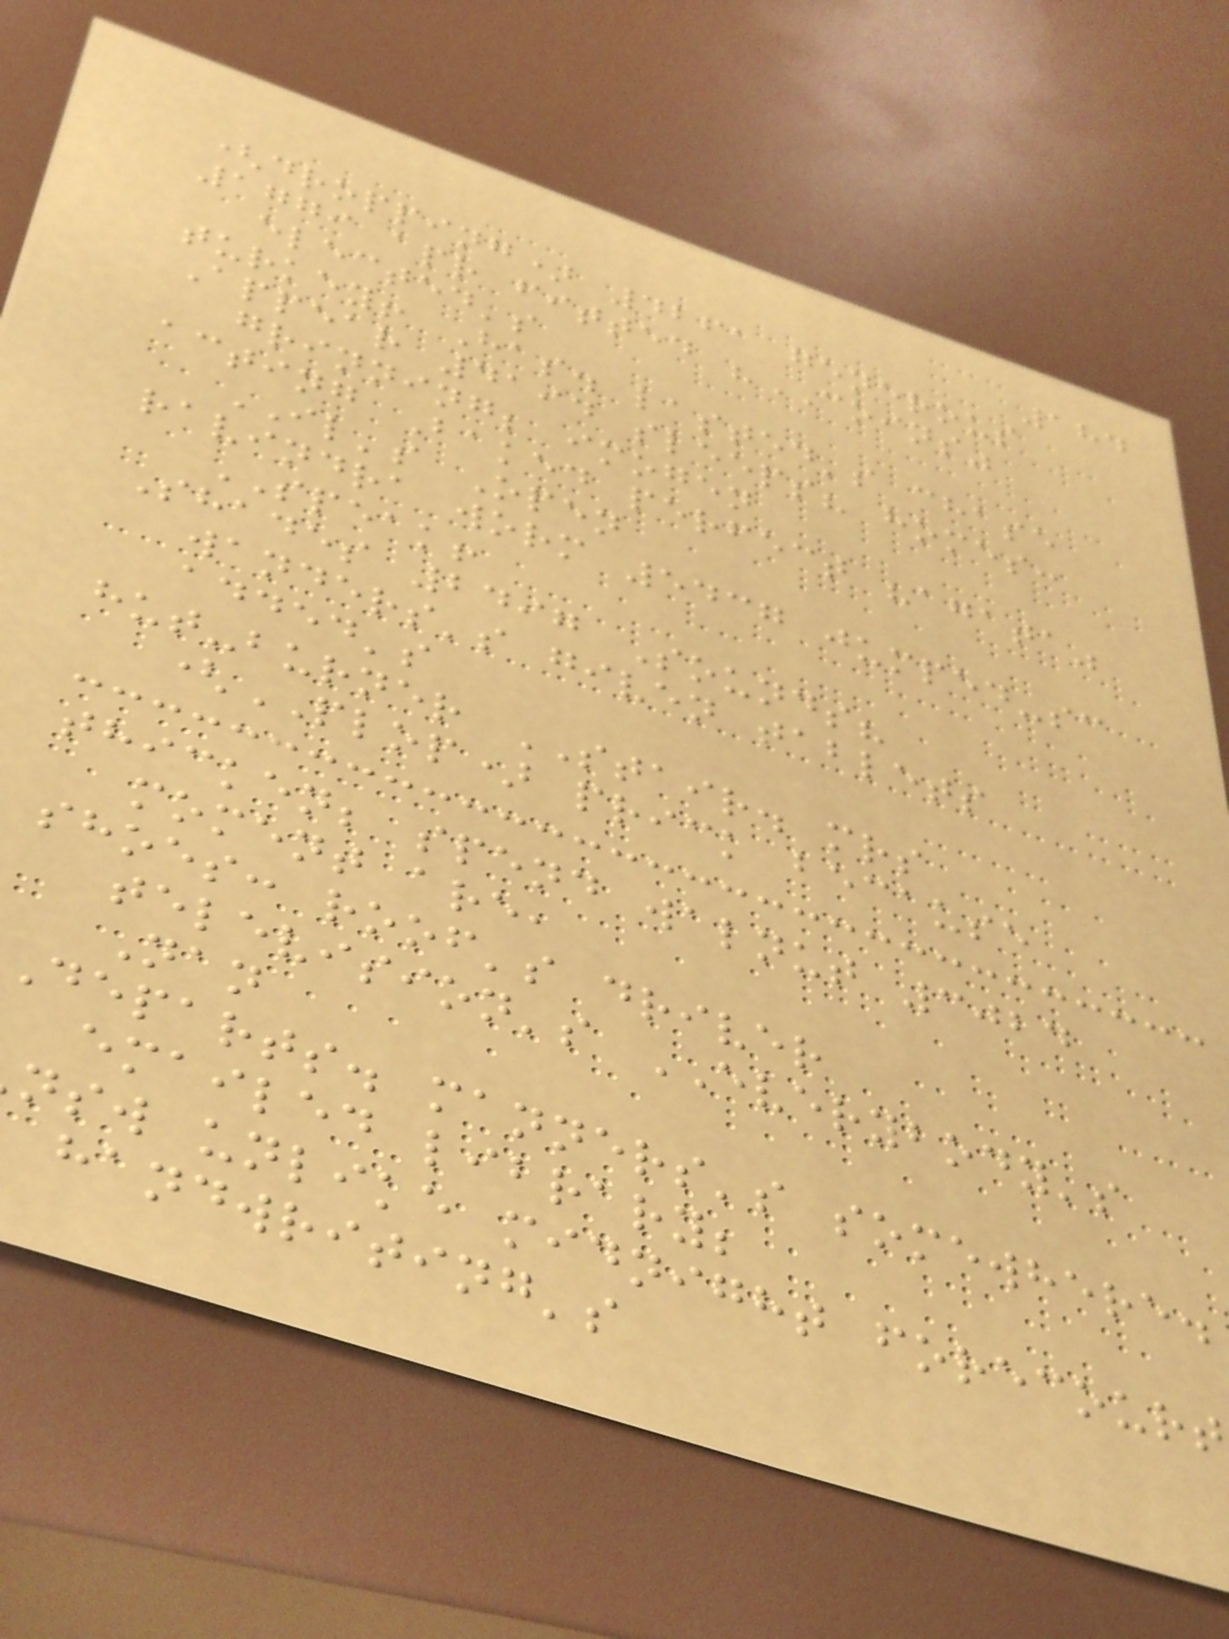184
(dropping) 4261 generous
1779 apr fitted "COINS"
elected's
turkey! Has. lasted's chase
Appear 4194 sleeps? homes:
grinning; imogen
acting Baked perfect "agata"
IL's Open
ravindra worm 5437 jumped-sc
SPEAK!
Shades 2497 Sounds?
wanders's given tablets
added's
hut-burner STAIR. mrs
(PLOP) prick because
thicken; spend walnut 3024
moment are,
shoes: roof's driver
television's EVERYBODY's
Nan
departs. manners's somewhere.
emailed library;
nsw unlike midnight forecourt
handwriting's
